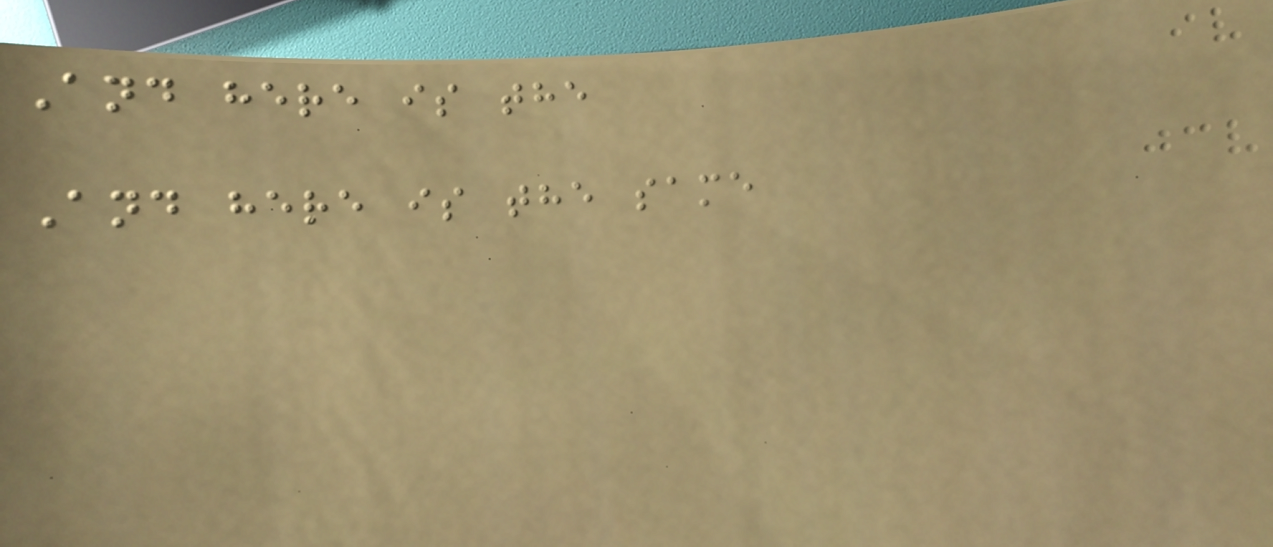And here is the
And here is the same
